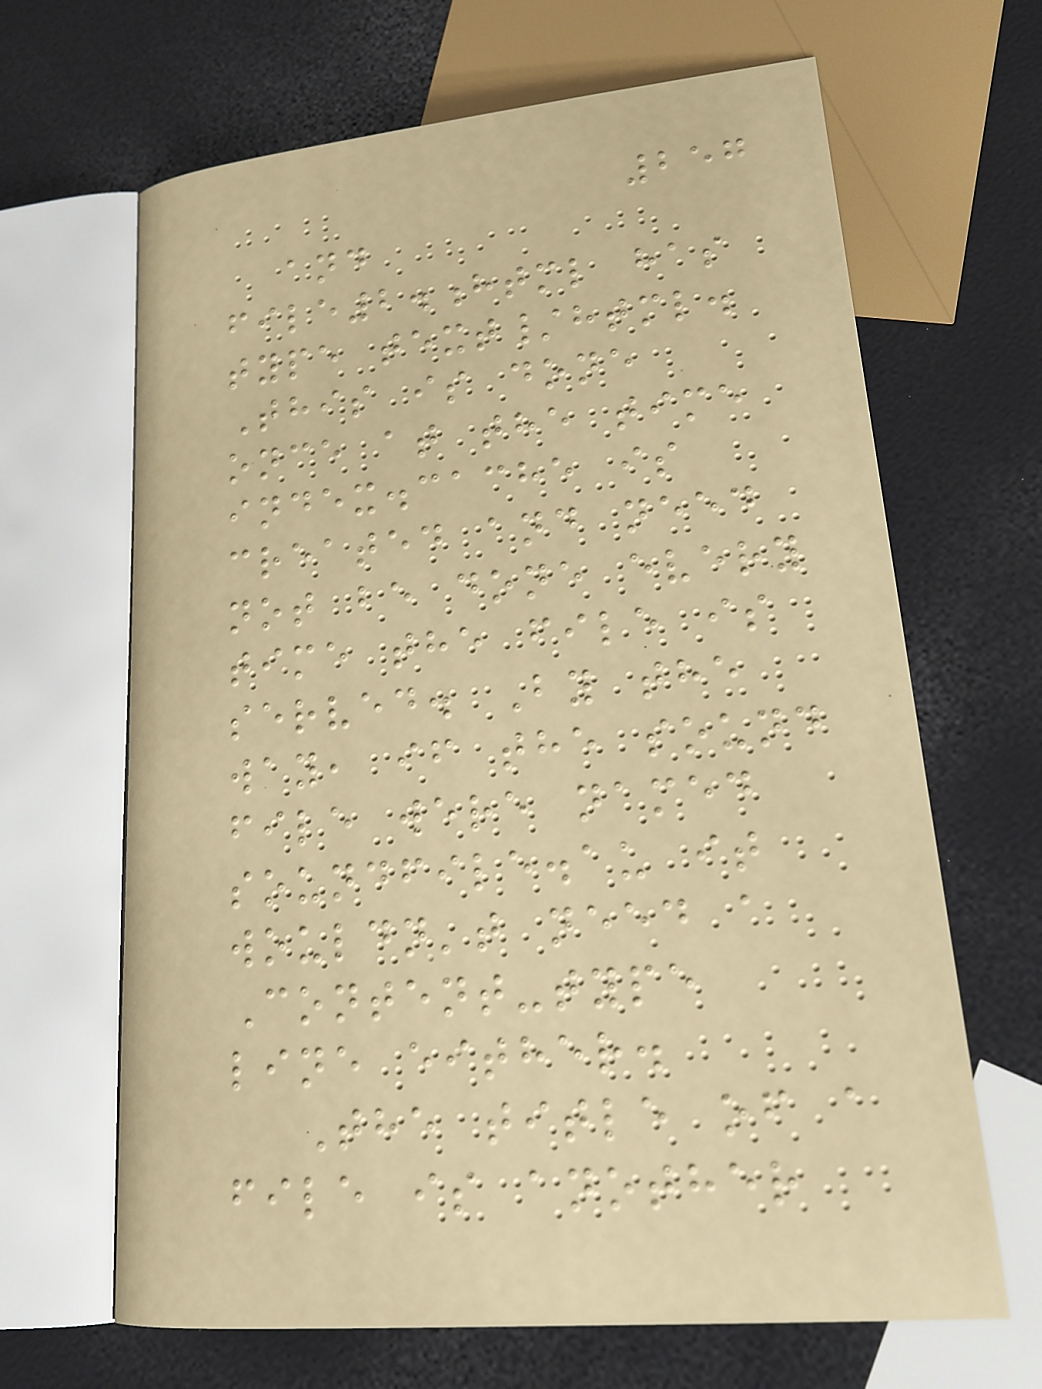257
and
file2.html has
type text/html.
This is done
once at the time
index.cache is
created and need
not be done every
time the file is
served. By the
way, if the sound
file were named
soundfile.au it
wouldn't need a
Content-type
line either.
The title of a
file is another
